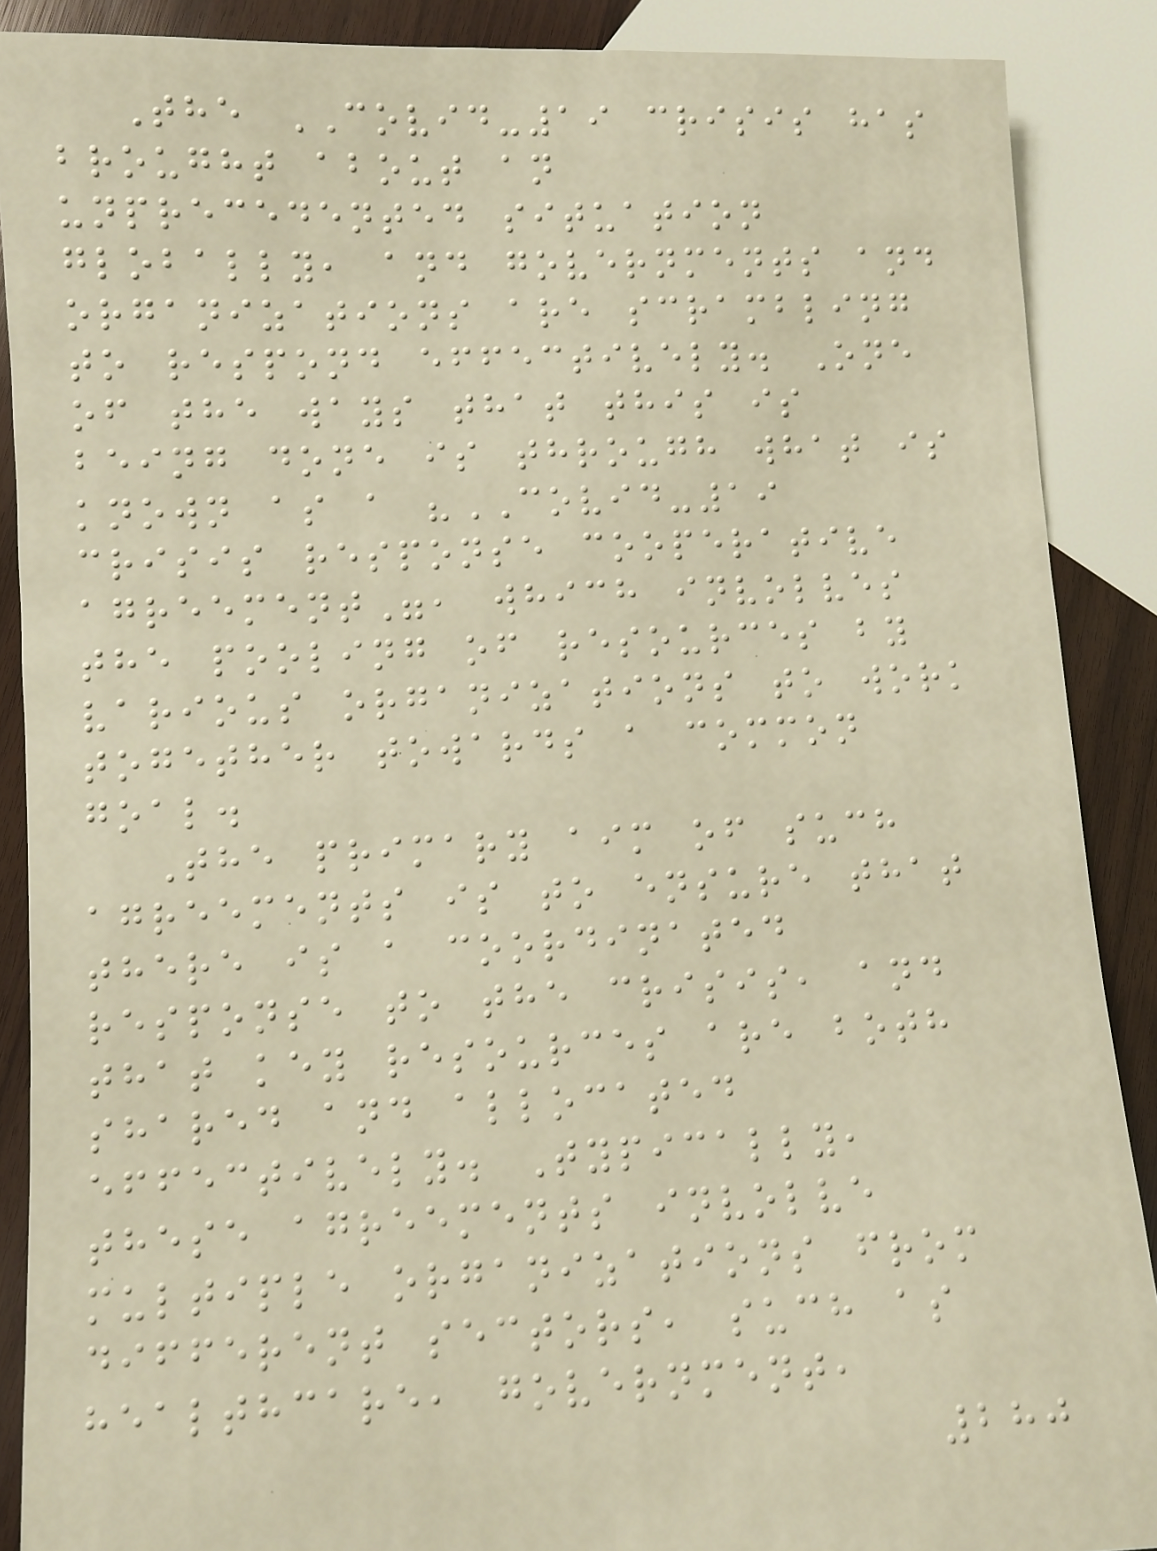The COVID-19 crisis has
brought about an
unprecedented situation
globally, and governments and
organizations are scrambling
to respond effectively. One
of the ways that this is
being done is through what is
known as a "COVID-19
crisis response cooperative
agreement", which involves
the pooling of resources by
various organizations to work
together towards a common
goal.
The primary aim of such
agreements is to ensure that
there is a coordinated
response to the crisis, and
that key resources are both
shared and allocated
effectively. Typically,
these agreements involve
multiple organizations from
different sectors, such as
healthcare, government,
280
